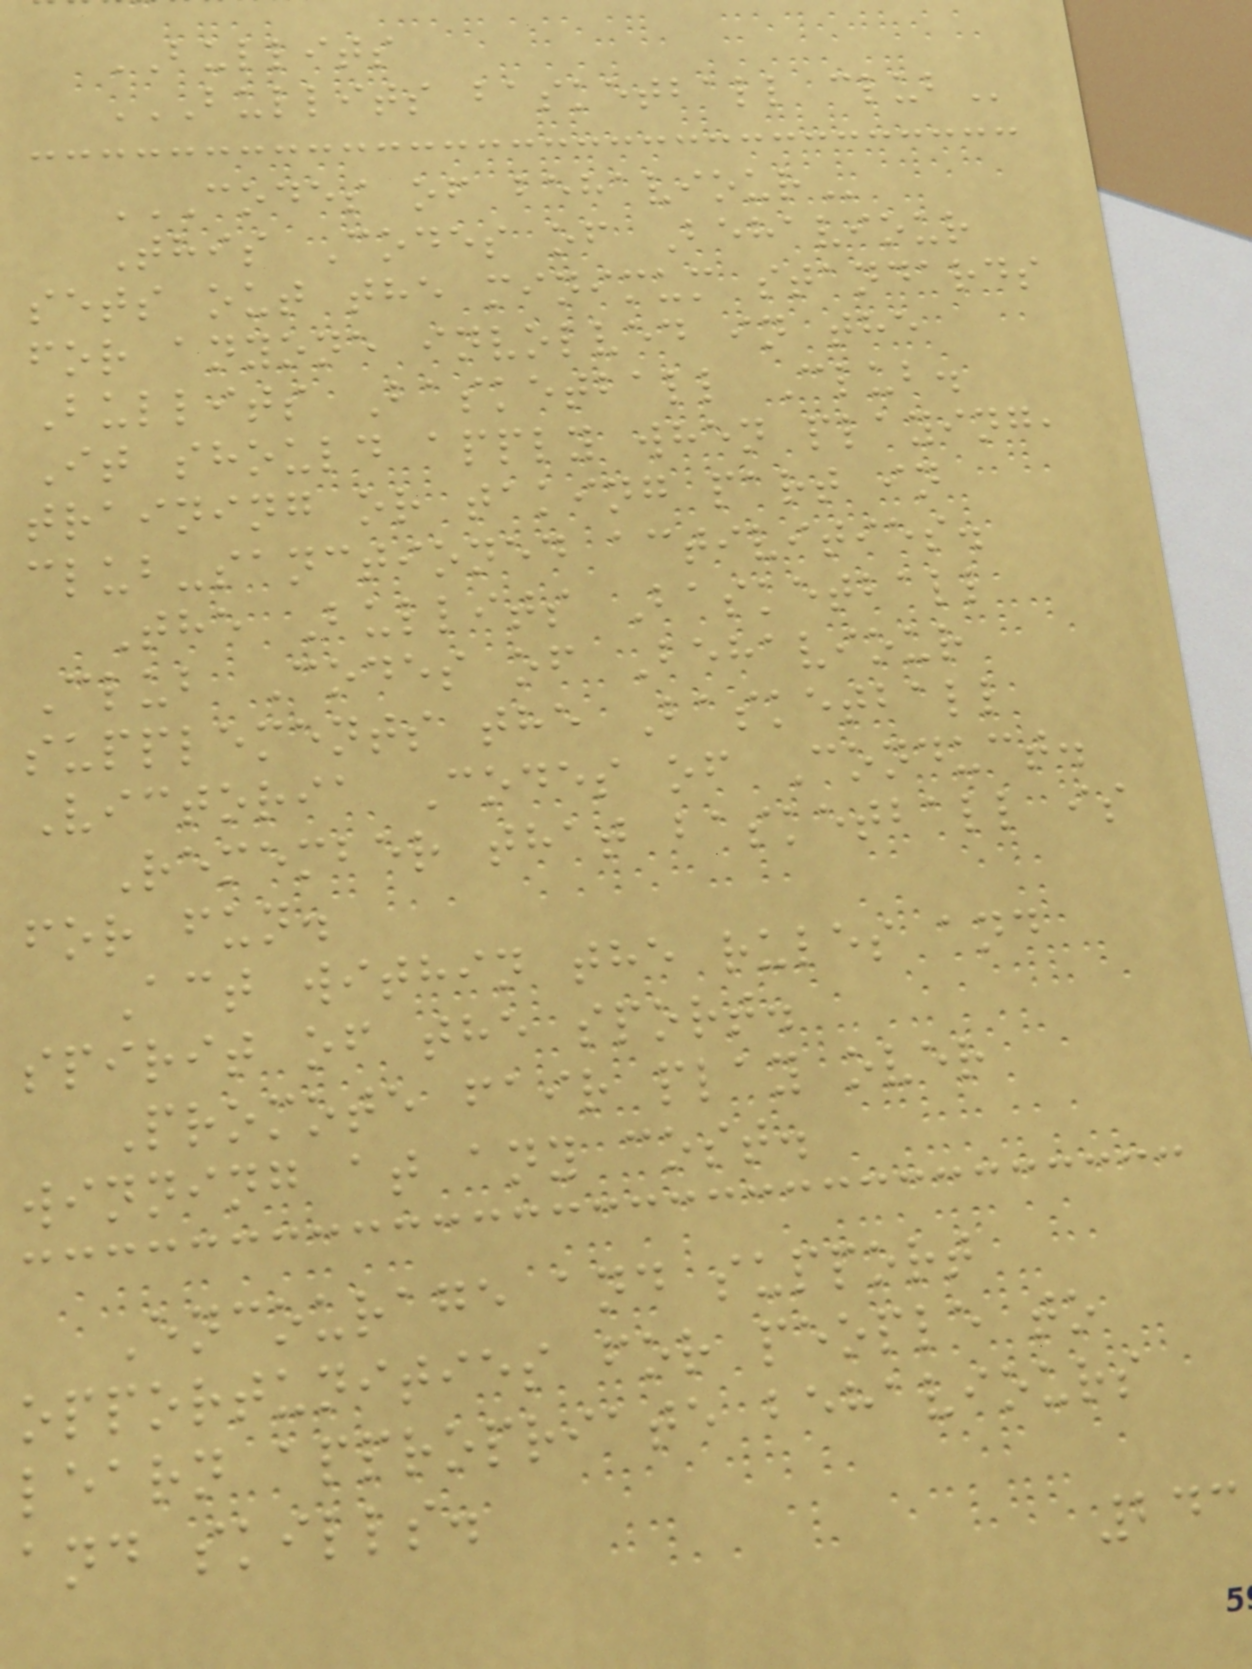BULLITS
BULLITS BASKETBALL CLUB
CODES OF BEHAVIOUR
This Codes of Behaviour
sets out the minimum standards
for anyone involved in the
Bullits Basketball Club.
It should apply when playing,
training or taking part in
club-sanctioned activities.
The Bullits Basketball
Club Codes of Behaviour
supplements the Basketball
Victoria Codes of Conduct.
Remember that basketball is
for fun.
Act within the rules and
spirit of the sport.
Promote fair play over
winning at any cost.
Encourage and support
opportunities for people to
learn appropriate behaviours
and skills.
243
